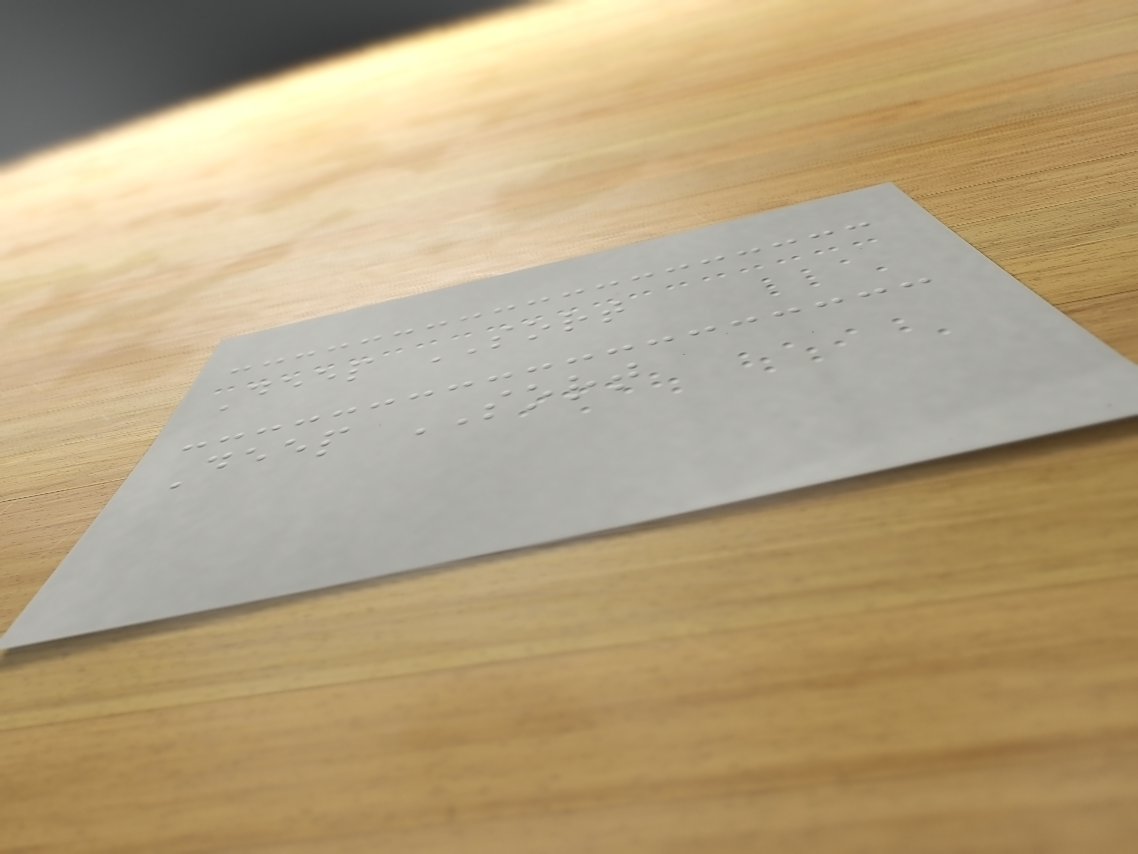Deep SORT
Deep SORT
